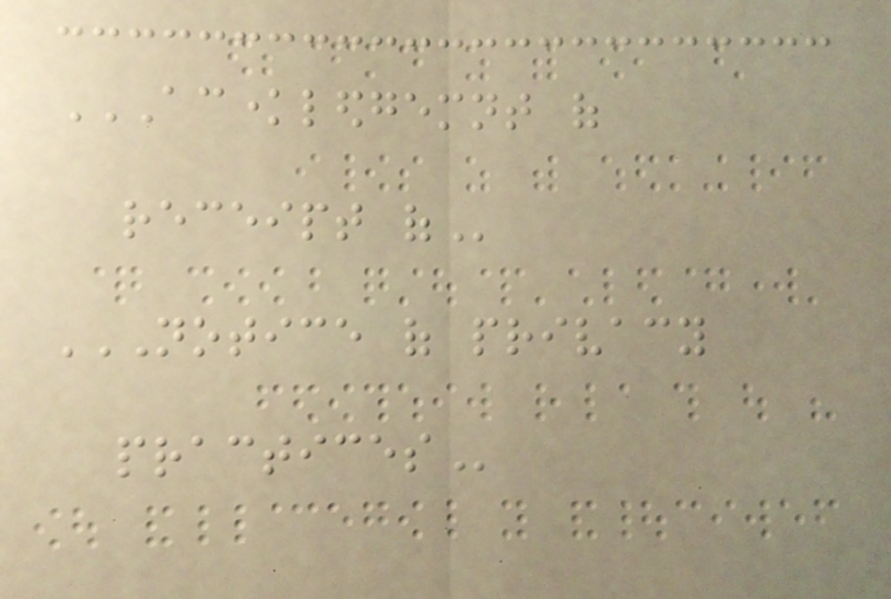ACKNOWLEDGEMNT OF
RECEIPT OF
NOTICE OF PRIVACY
PRACTICES
